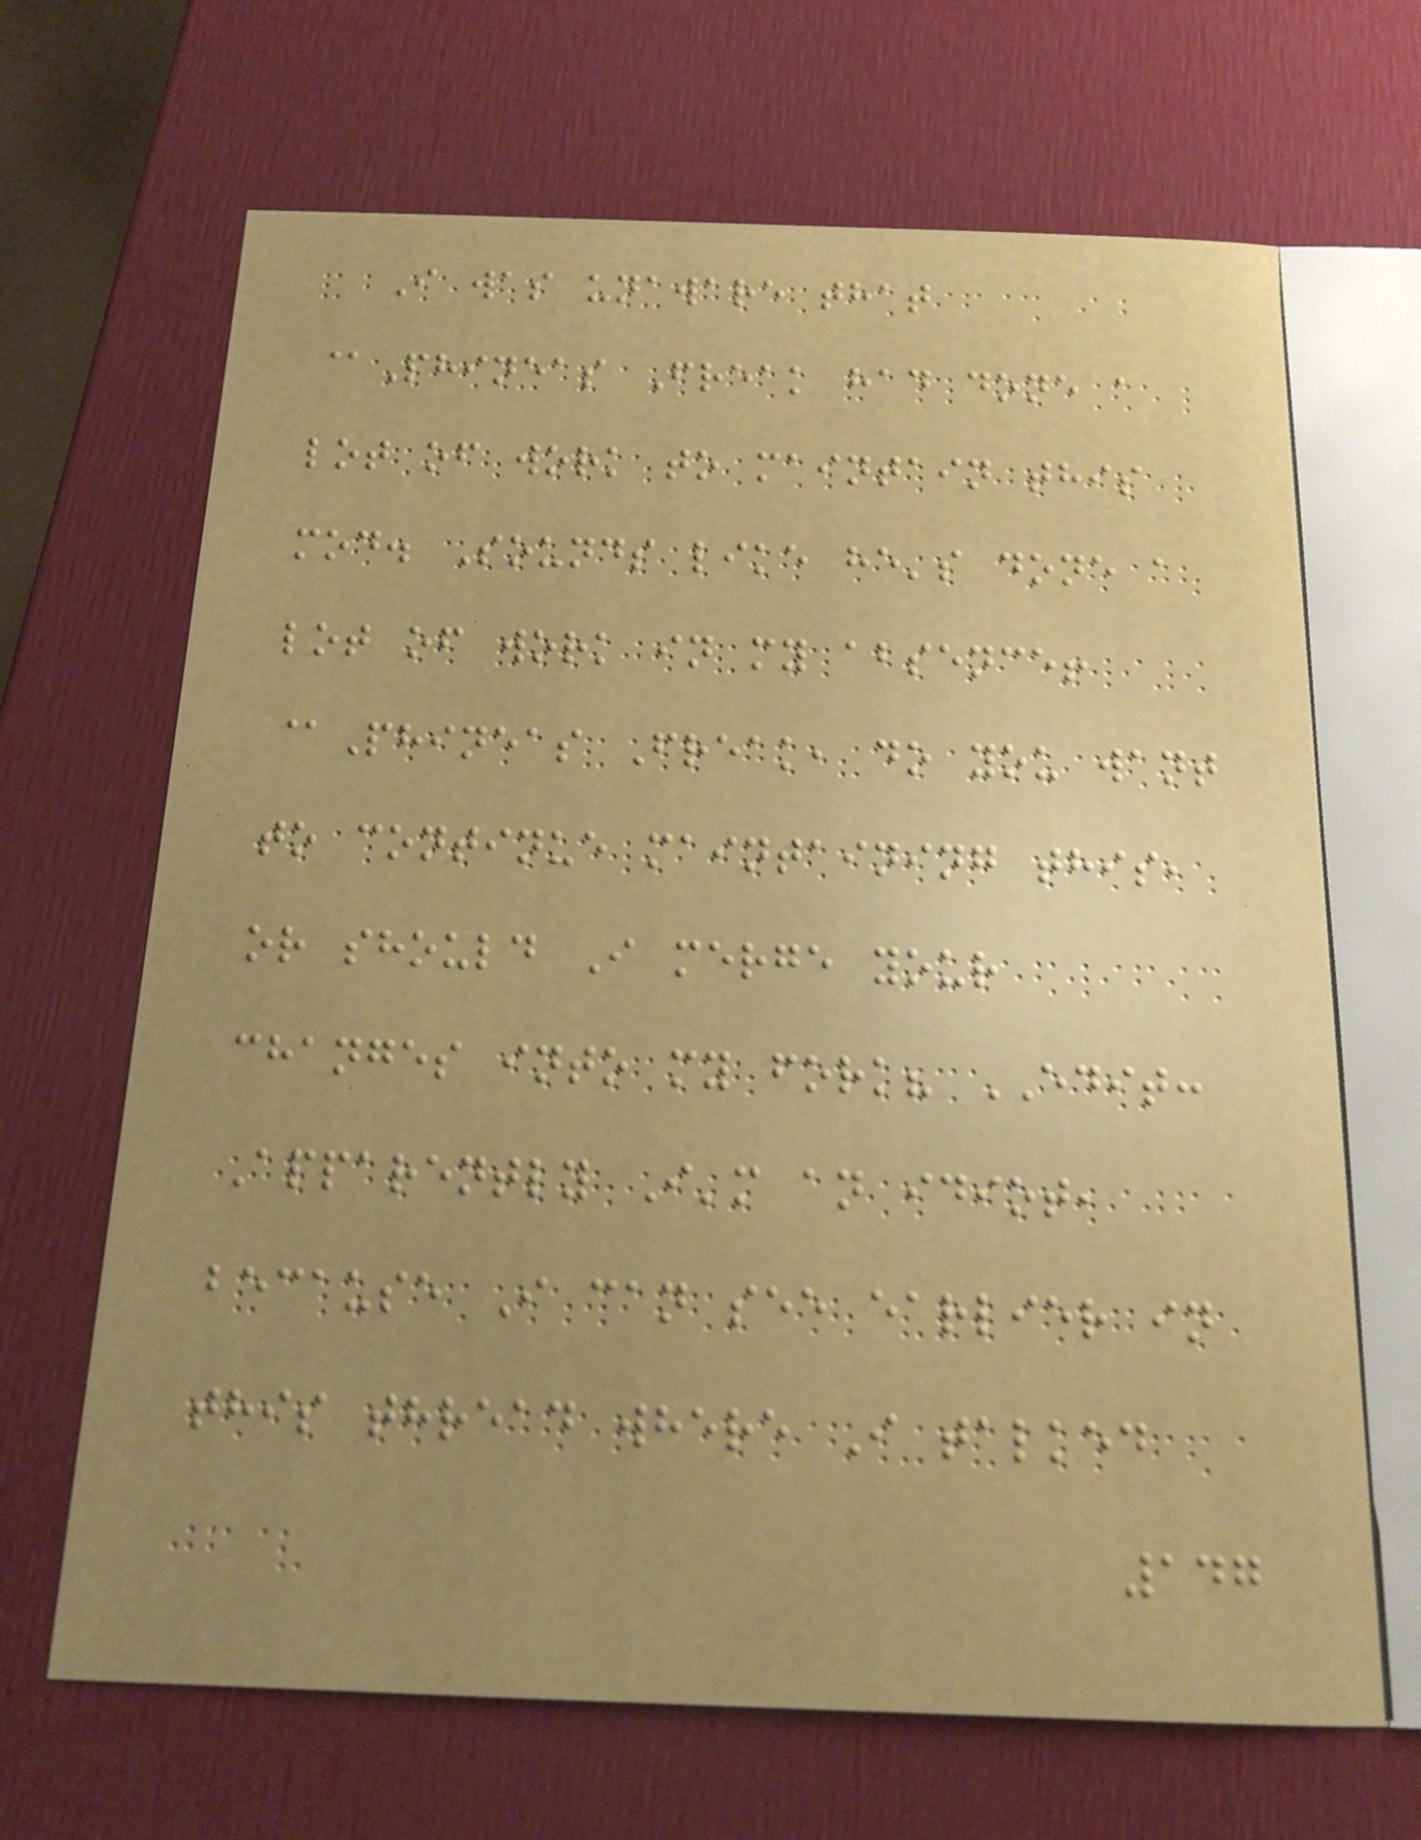I was unaware that
@Phineas Freak had done a
lot of work to maintain this
mod. Sounds like he's done a
lot of work in my absence!
@Phineas Freak, do you want
to continue maintaining this,
or should I merge your
changes into my fork? EDIT:
Apparently I'm an idiot,
because I can see earlier in
this thread where I talked
147
